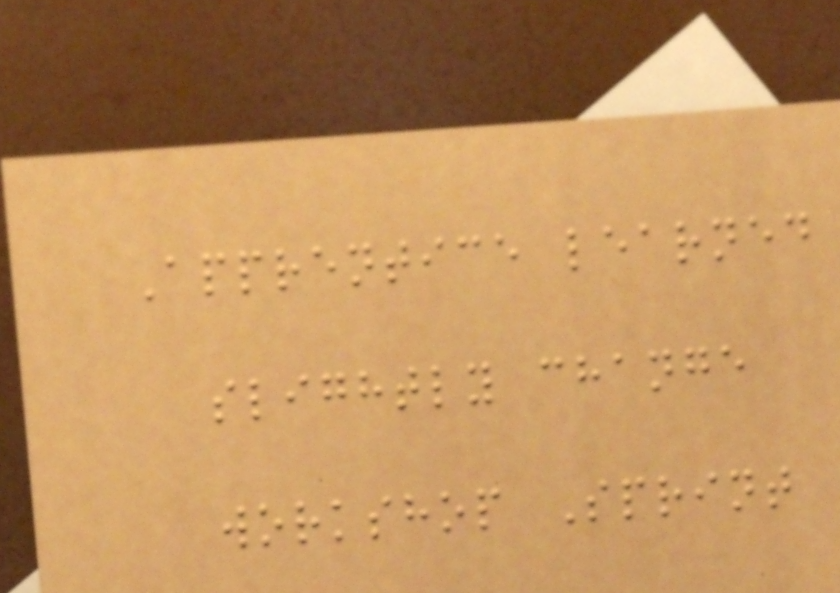Apprentice learned
slightly change
workshop Sprint
